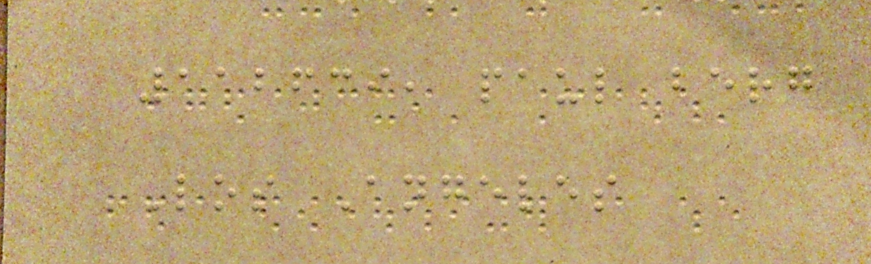112639, paul berg
Los Angeles
